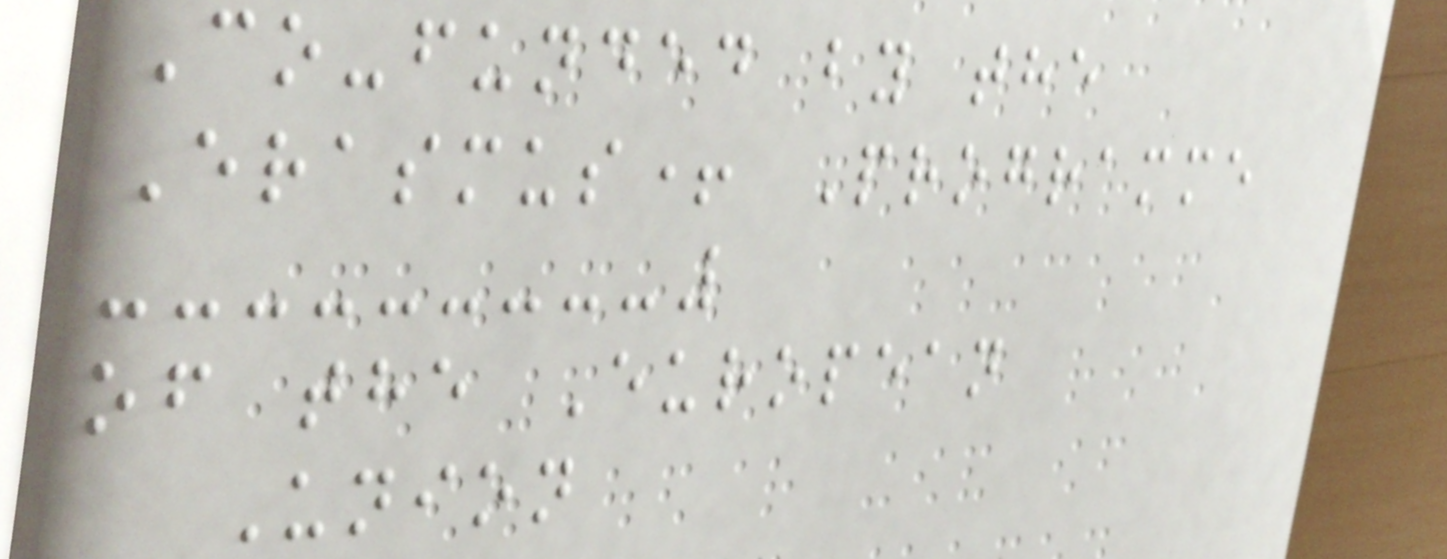Co-funded by the
Erasmus+ Programme
of the European
Union
